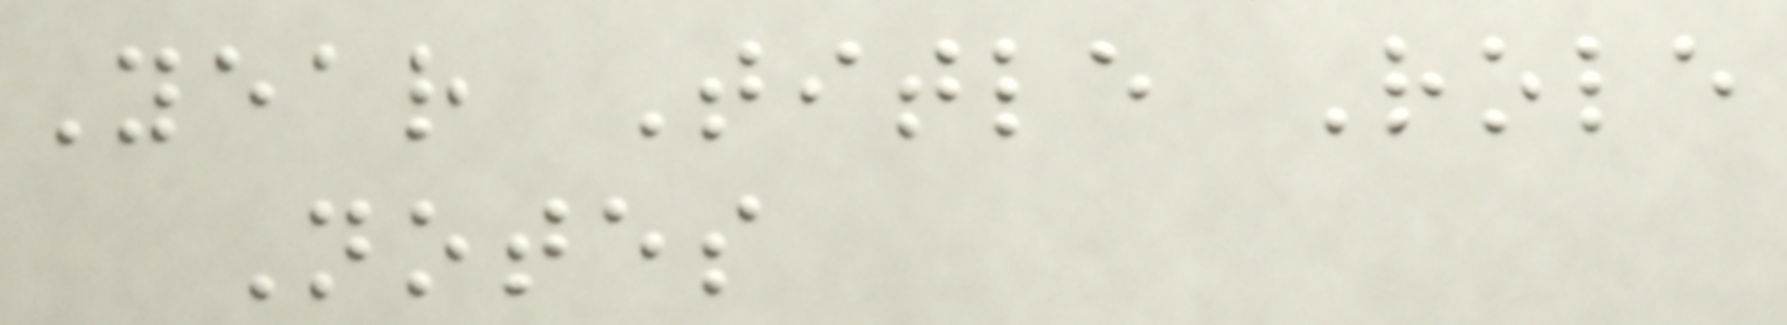Year Title Role
Notes
